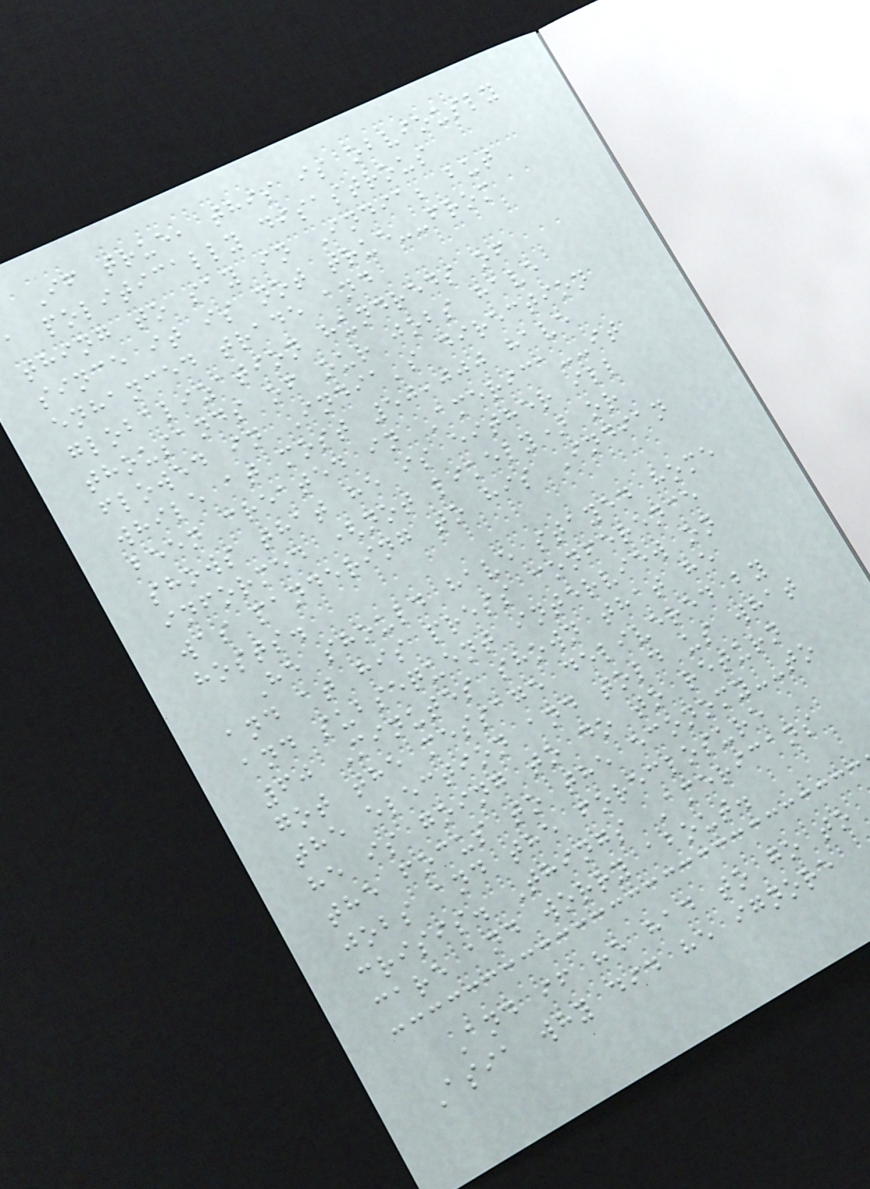If true, this is obviously
a politically disastrous
thing to say in India; but
since it is not true--from
enhanced trade and
globalization hundreds of
thousands of our jobs have
flowed in India's direction
while at most 50,000 have
been created in America--it
shows that he is either ill
informed (not likely) or
was pandering to his Indian
hosts.
He should have stayed home
and at his press conference
and subsequent interview on
60 Minutes shown that he
got the message delivered by
the election and told us what
he is going to do to return
the focus to the economy--to
jobs and the foreclosure
crisis. Things Americans
care and worry about.
And if he had to go to
Asia why did he ignore
